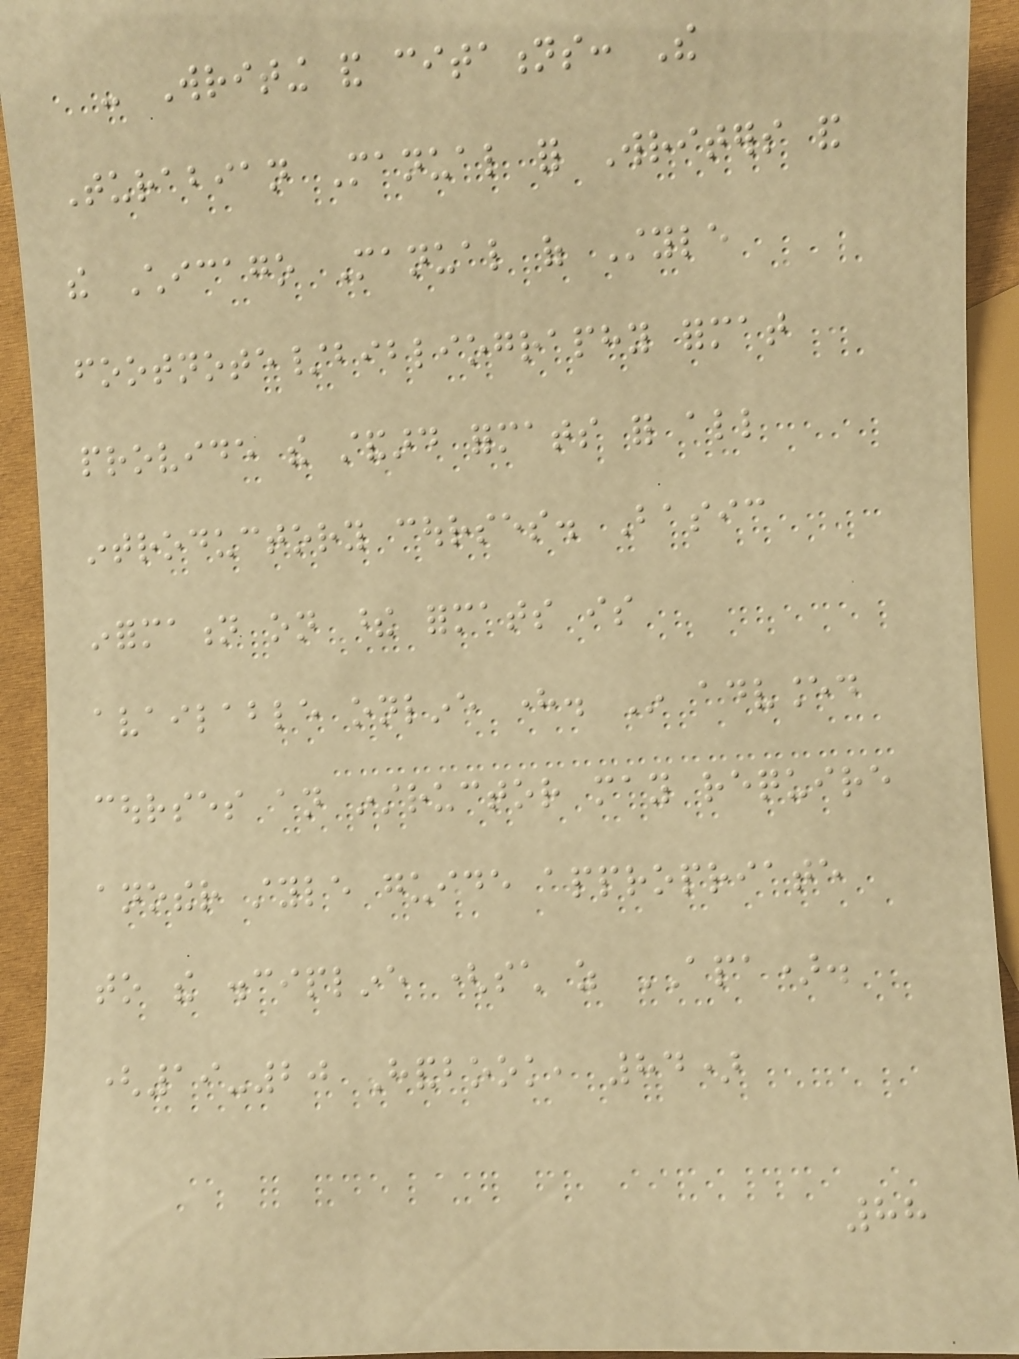- Writing and citations: The
Turabian Manual for Writers and
the Chicago Manual of Style
footnote/bibliography format
provide the standard formats for all
introductory courses. Basic
information on these formats is
available online here. In advanced
courses an instructor may require
another style guide appropriate
to the discipline (such as APA).
(19-20 Handbook, 84)
88
